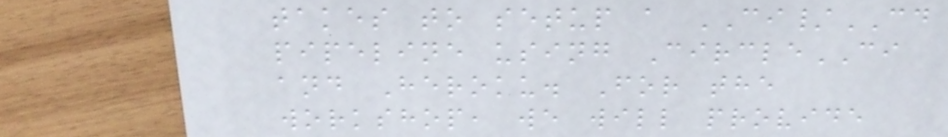takes to setup a CI/CD
pipeline using CircleCI
and Heroku. For the
workshop, we will provide
